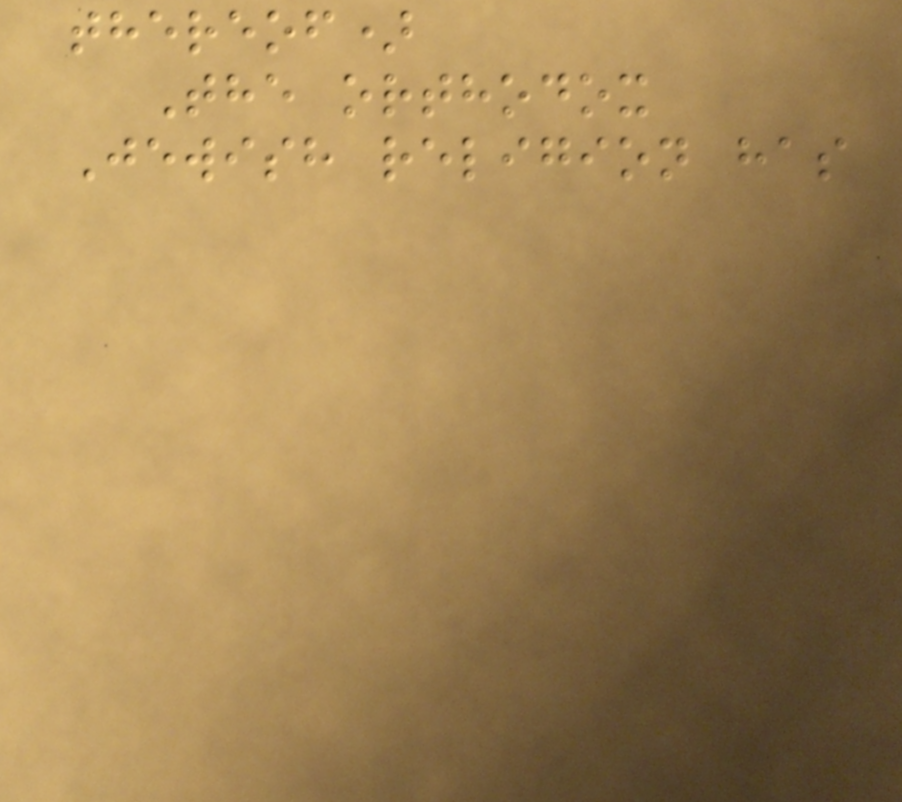thereof)
The orthodox
Jewish religion has
